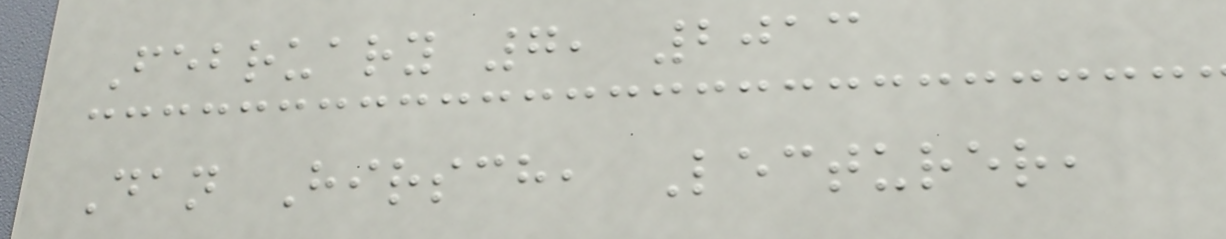February 7, 2013
Dan Hirsch, Lecturer,
